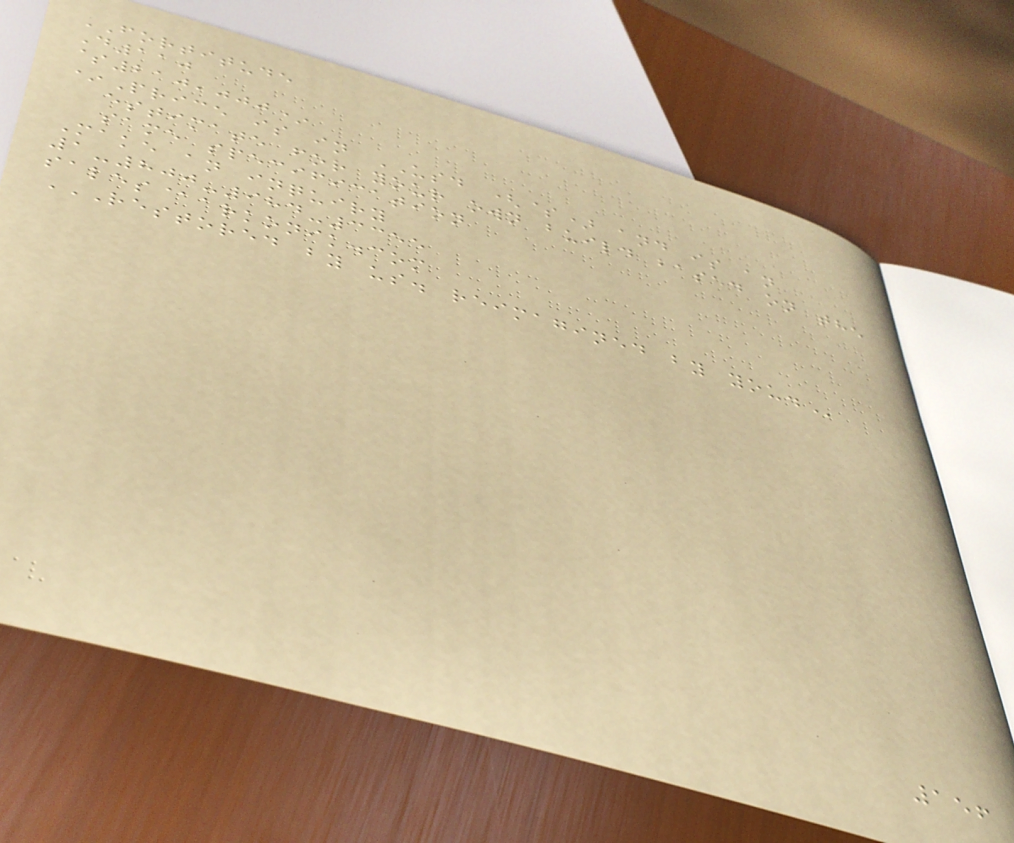FORTITUDE
D110
$210,000*
*Price is in USD ($) and is an
estimate for your own build based on the
same specification
Make an inquiry
1-800-984-3355
sales@arkonik.com
RESTORED BY US. REIMAGINED BY YOU.
156
